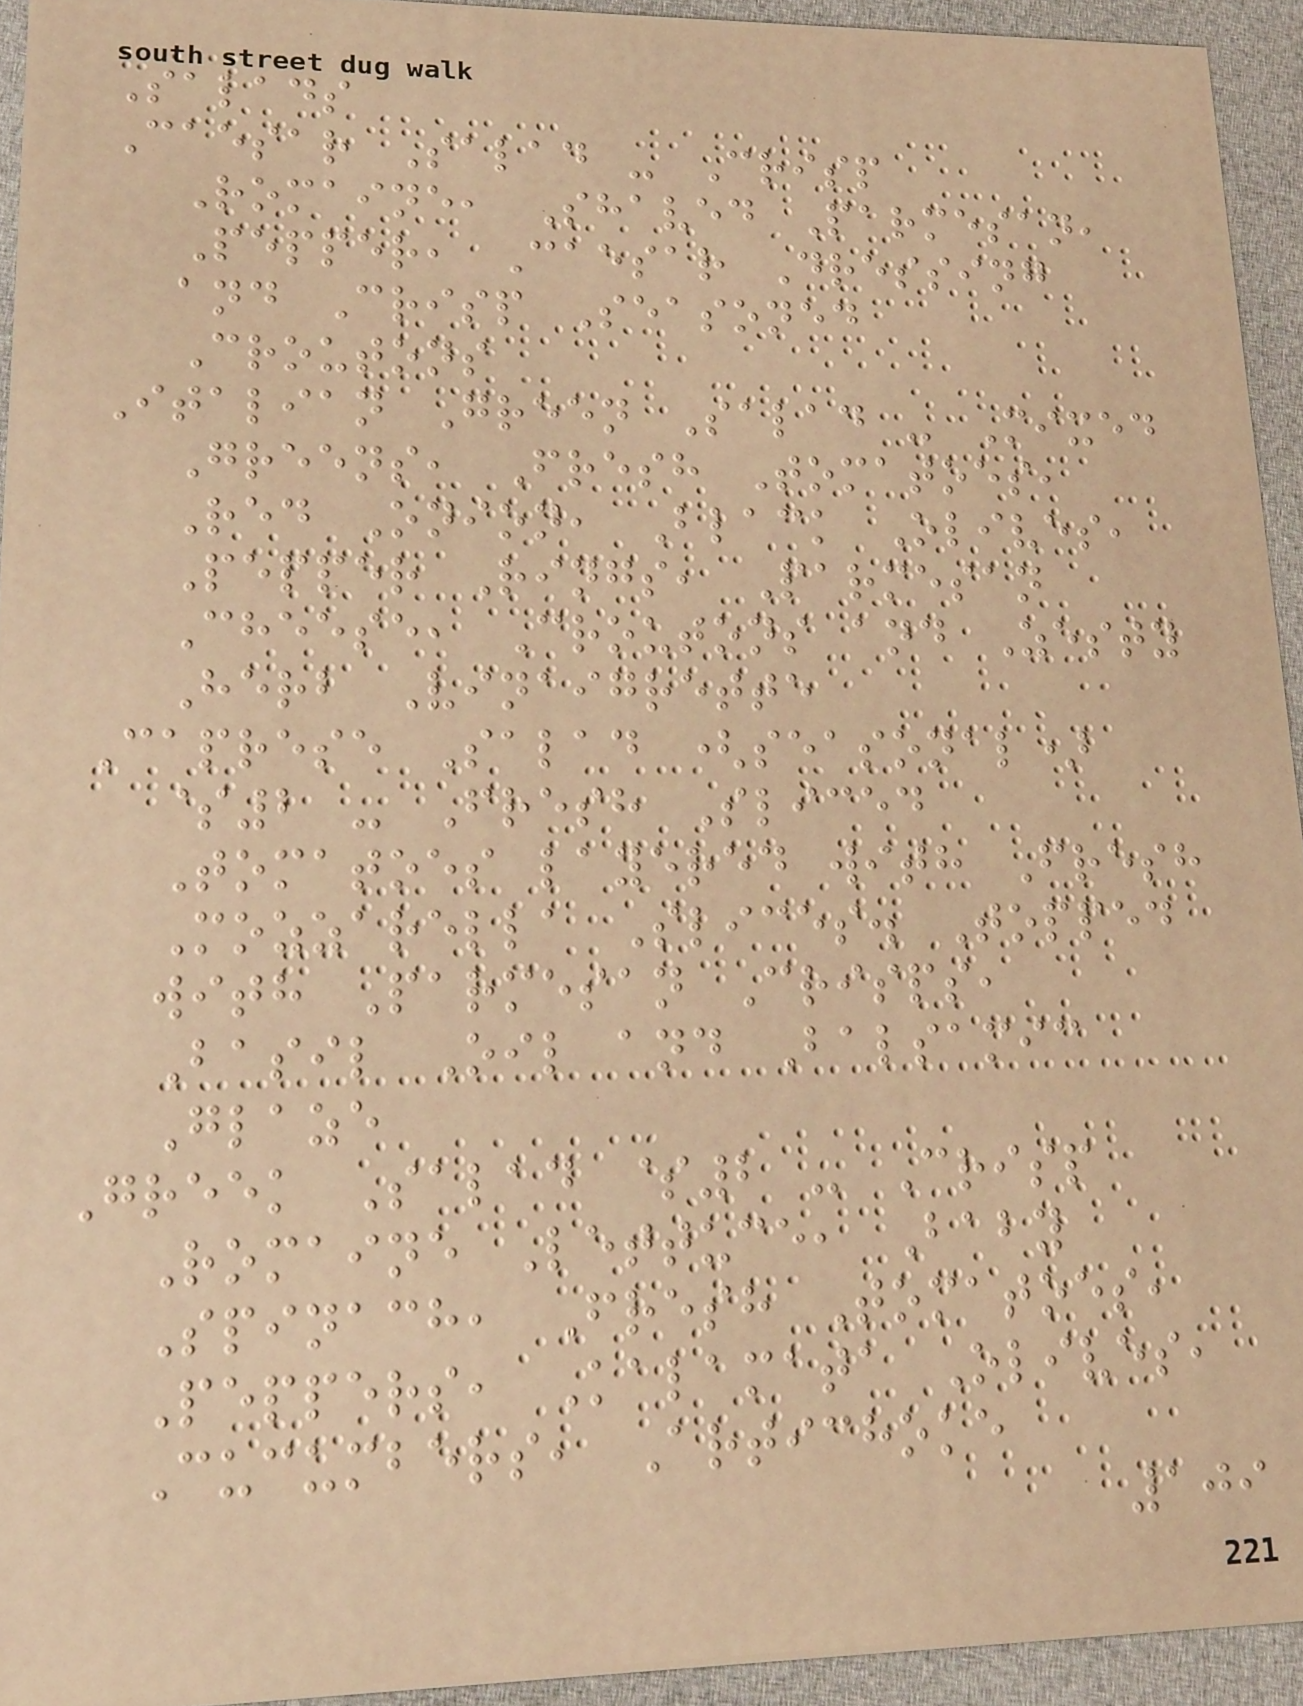Salads
Caesar Salad - Crisp
Romaine, Shaved Parmesan,
Pepper, Caesar Dressing
and Crisp Seasoned
Croutons
Italian Green Salad - Mixed
Greens, Fresh Tomatoes,
Red Onion, Black Olives,
Pepper Rings, Parmesan
Cheese, Croutons and Zesty
Herb Vinaigrette
Caprese Salad (seasonal)
$2 - Fresh Sliced
Tomatoes layered with Fresh
Mozzarella Slices. Topped
with Parmesan Crisps,
Basil Oil and Balsamic
Glaze
Greek Salad $2 - Crisp
Romaine Lettuce, Baby
Spinach, Fresh Tomatoes,
Peppers, Kalamata Olives,
Cucumbers, Artichoke
109
